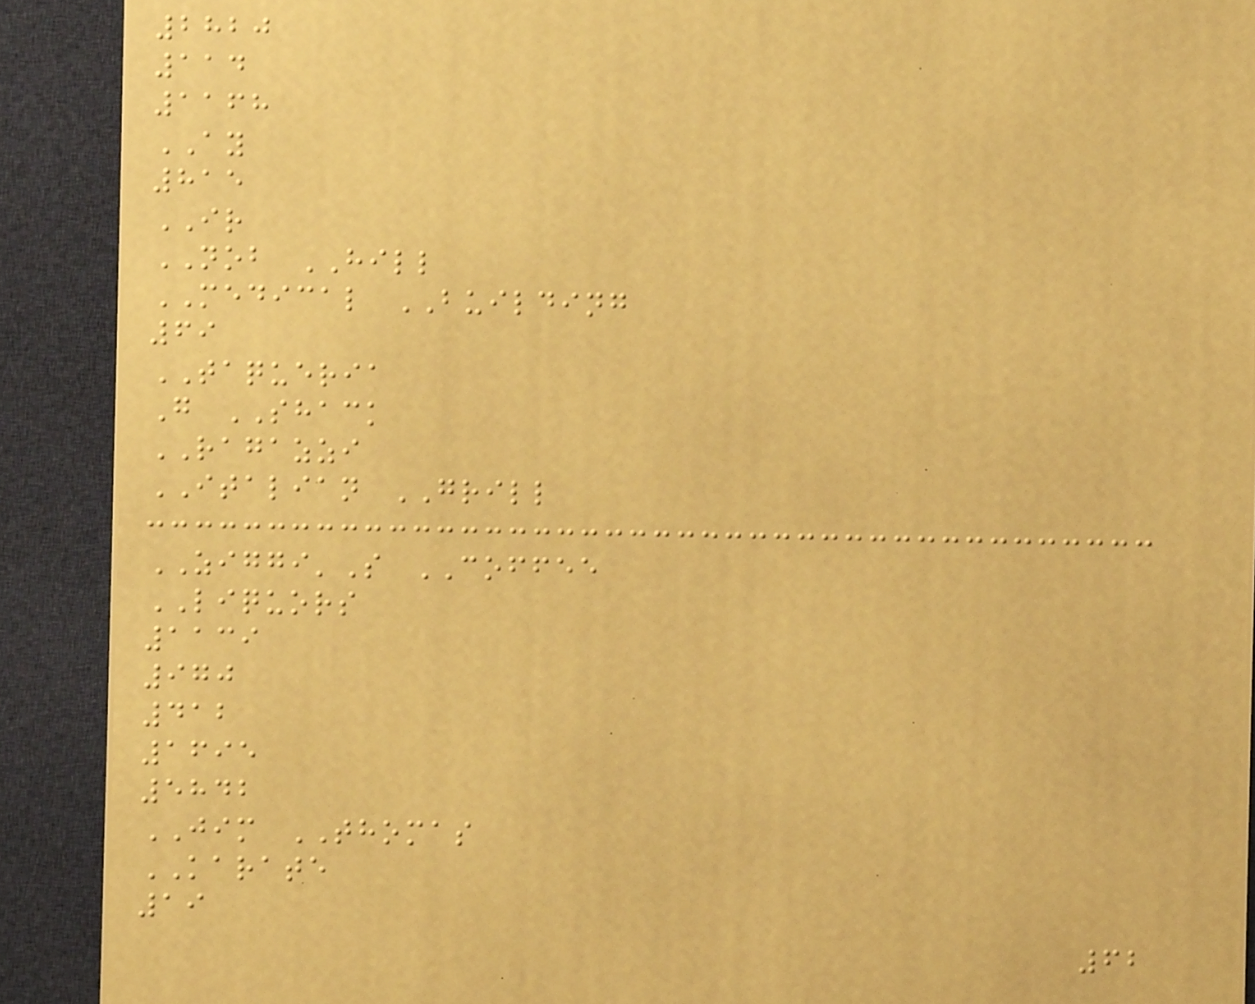2820
114
1168
AY
815
IR
NOB HILL
MEDICAL BUILDING
69
TAQUERIA
G SHACK
RAGAZZI
ITALIAN GRILL
ZIGGI'S COFFEE
LIQUORS
1139
970
412
1695
5842
JIM THOMAS
KARATE
19
62
